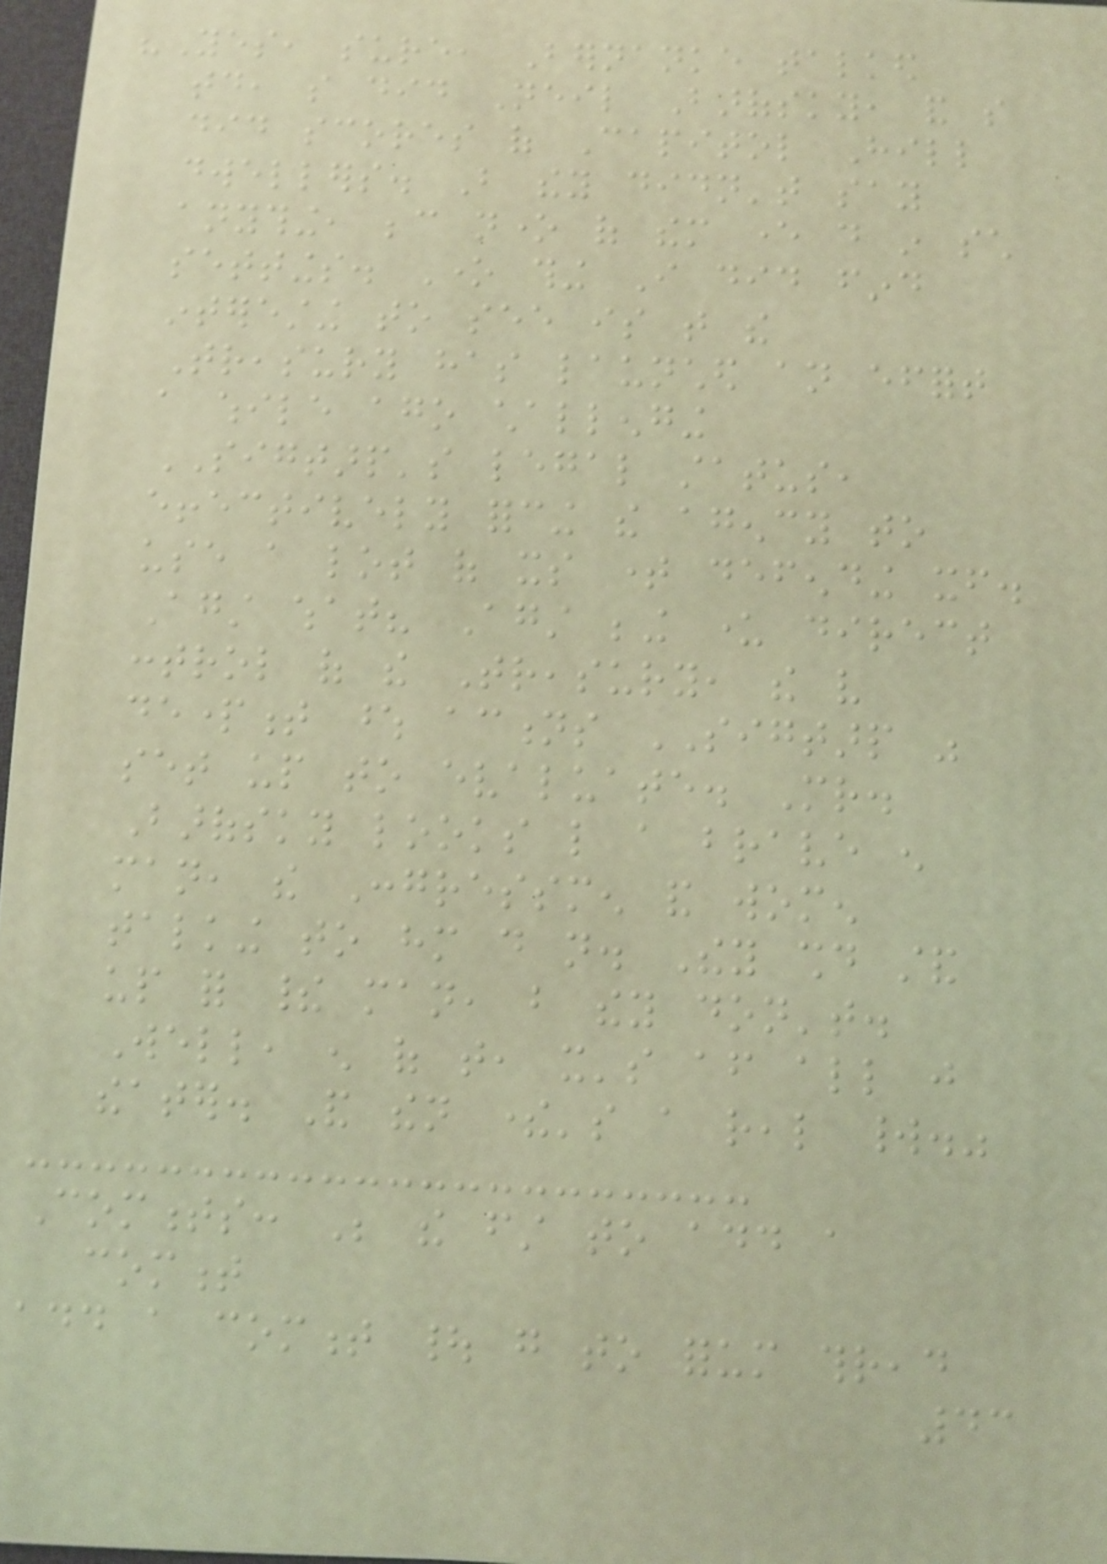"Yes, sure, Bernanke talked
today, so did Neil Barofsky, and so
did scores of Capitol Hill
dwellers. But they didn't say
anything, because none of them ever do in such
settings. One thing I did find
interesting to see is that the
Treasury has launched an effort
a while ago challenging
SIGTARP's legal status,
effectively forcing the agency to
use a lot of its time defending itself.
Against what? Against being under direct
control of the Treasury, the very
department whose actions SIGTARP was
set up to evaluate. Mr.
Barofsky looks like a brave enough
man, the Congressmen and women
talking to him do not. They should stand
up for their man, but they don't.
Well, enough of that, it's after all just
theater. And then there's a real world."
Comments: Be the first to add a
comment
add a comment | go to forum thread
43
